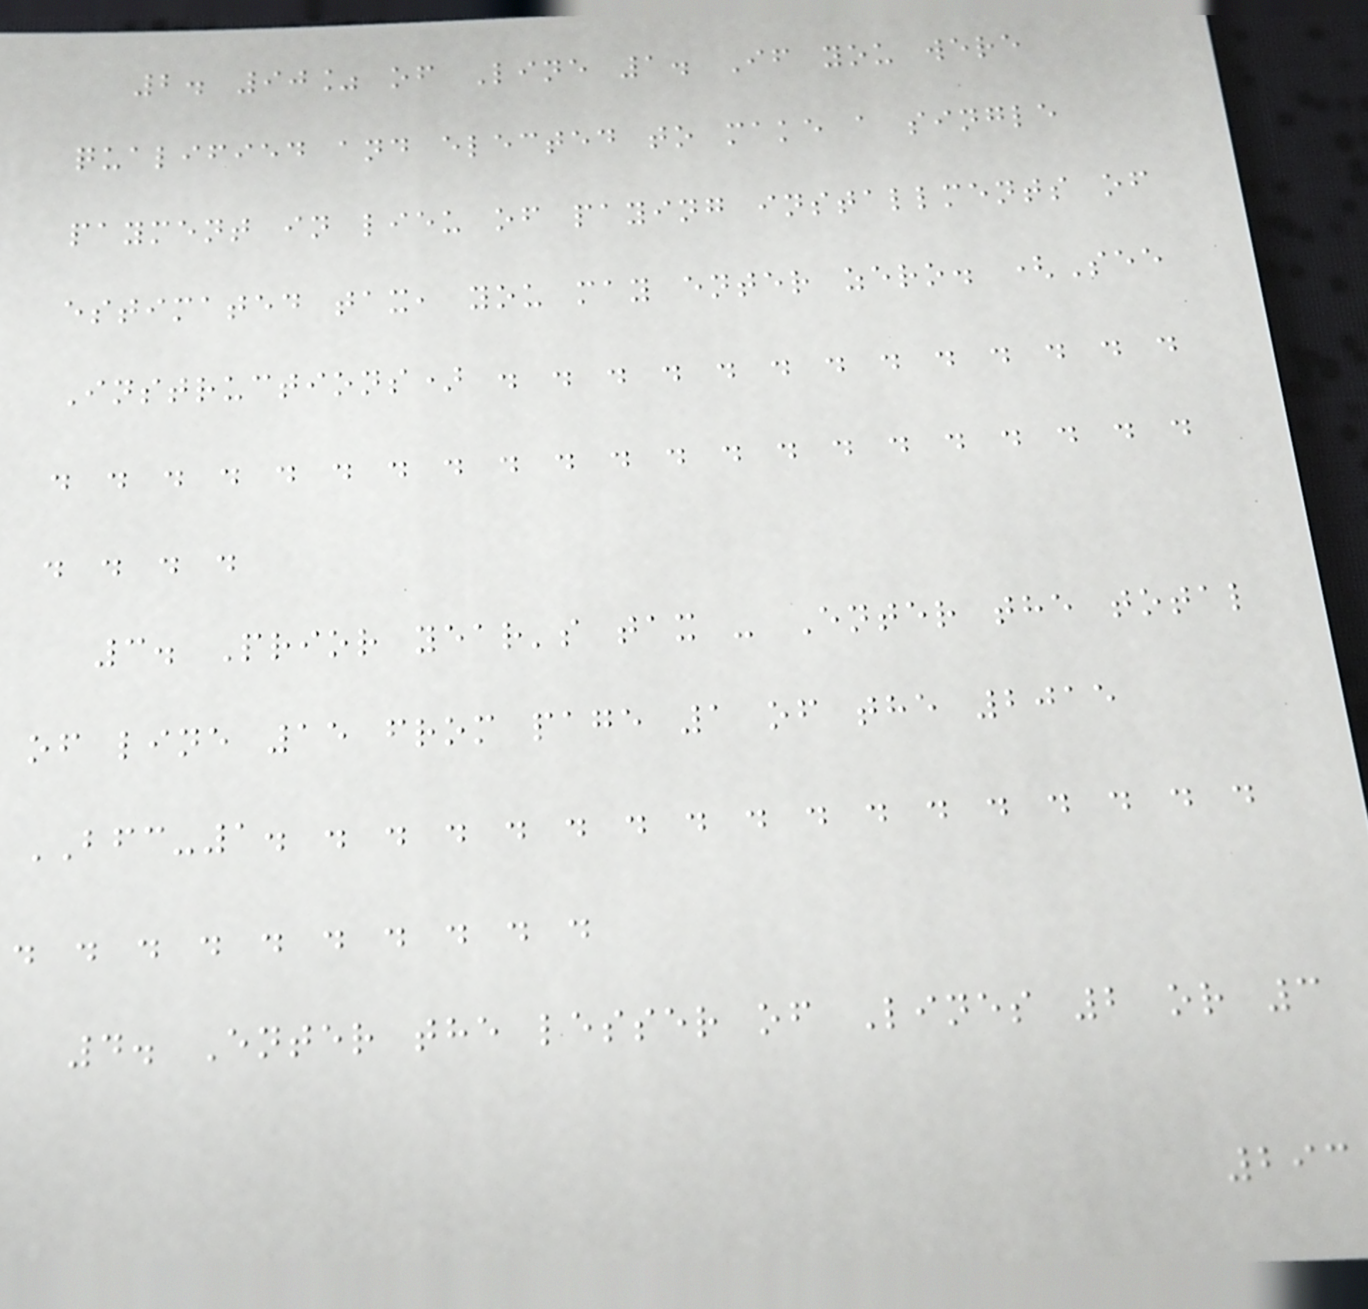2. 90% of Line 1. If you were
qualified and elected to make a single
payment in lieu of paying installments of
estimated tax, you may enter zero. (See
Instructions) . . . . . . . . . . . . .
. . . . . . . . . . . . . . . . . . . . .
. . . .
3. Prior year's tax - Enter the total
of line 15 from page 1 of the 2015
BFC-1. . . . . . . . . . . . . . . . .
. . . . . . . . . .
4. Enter the lesser of Lines 2 or 3
293
